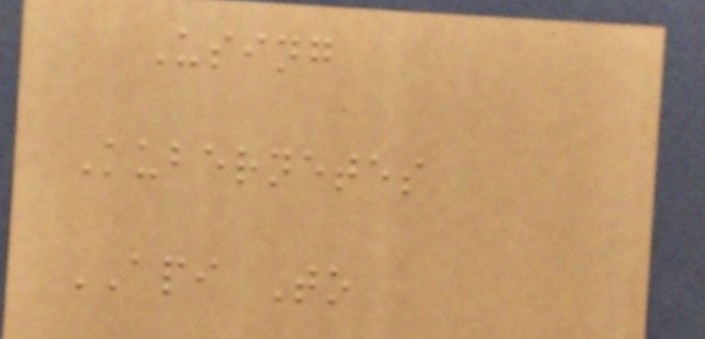Using
Kubernetes
API To
